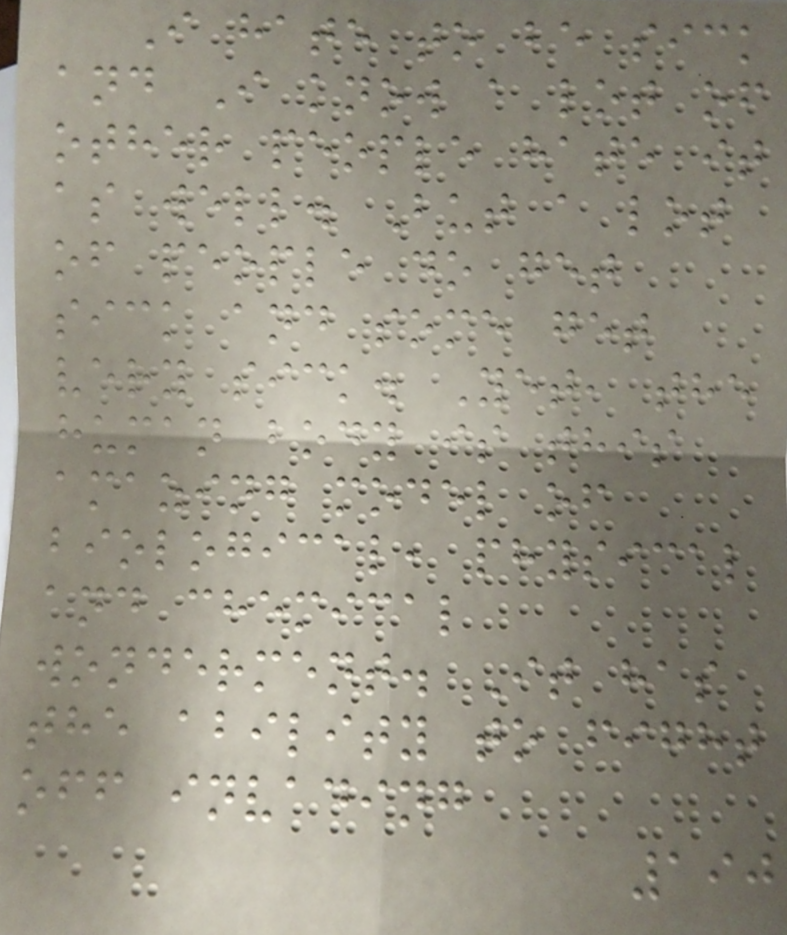I hate to be sick
and I know a lot of
other people hate it
as well. But a lot
of people do get
sick and some get
very sick. Yet, the
human body is this
amazing model of
biological, physical
and chemical
wonderment. It has
the ability to fight
off invading
190
